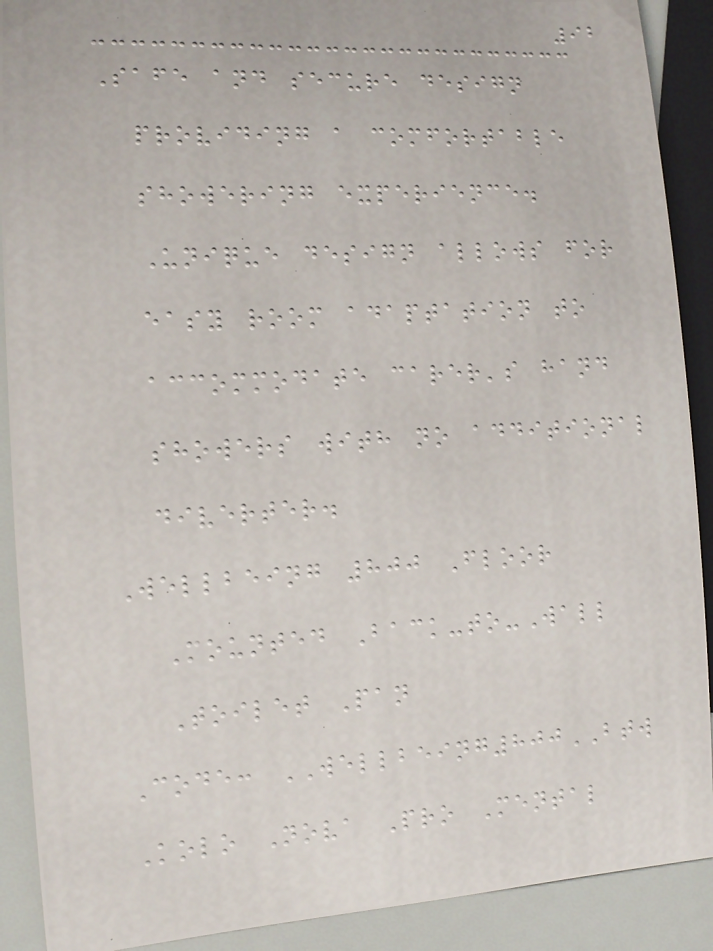92
Safe and secure design
providing a comfortable
showering experience.
Unique design allows for
easy room adaptation to
accommodate carer's hand
showers with no additional
diverter.
Wellbeing 800 Floor
Mounted Back-to-Wall
Toilet Pan
Code: WELLBEING800BTW
Kolo Nova Pro Mental
